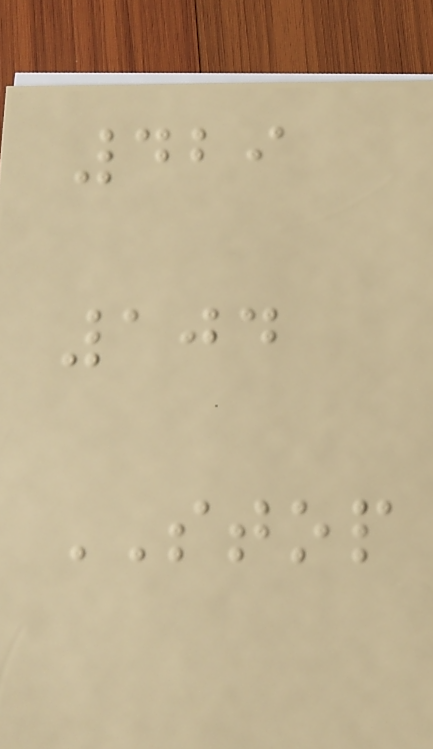429
104
STOP
